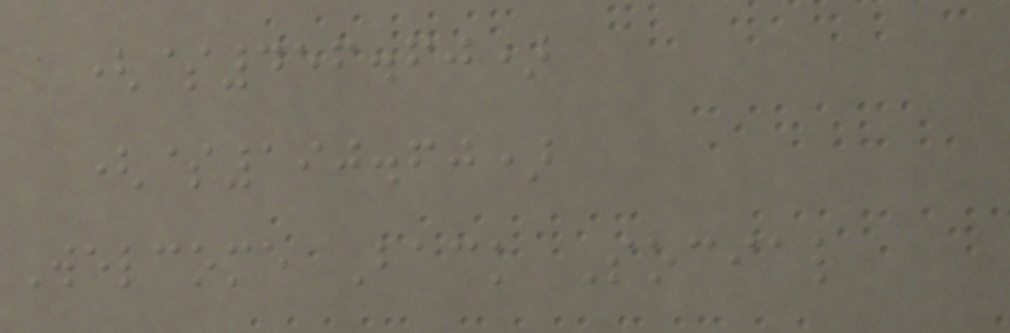($456.60)
($190.60)
Welcome Back Social
